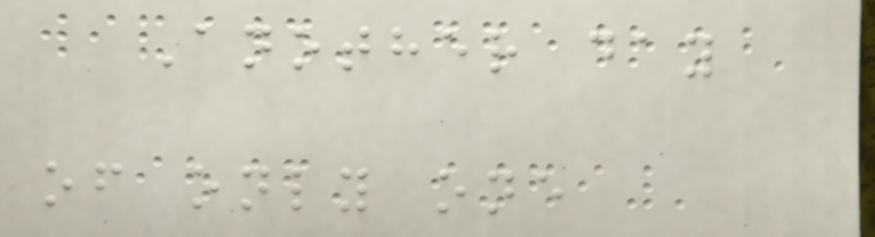Another day
of only one
